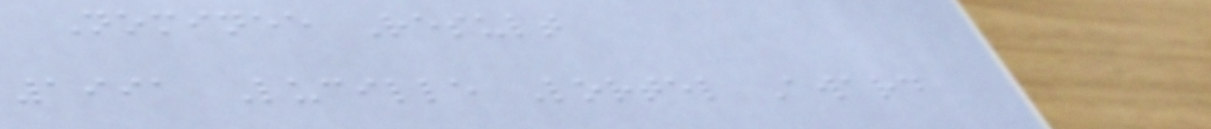Nominee Result
1991 Lucille Lortel Award
